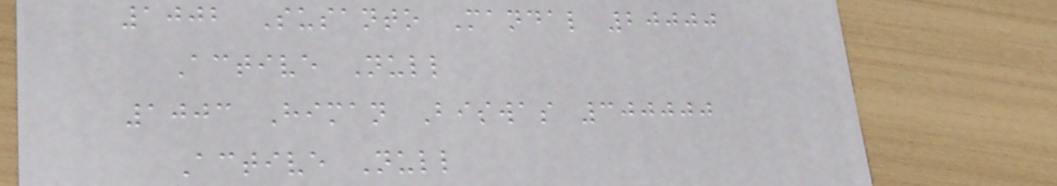1002 Susanto Mandal 20000
Active Null
1003 Himan Biswas 300000
Active Null
